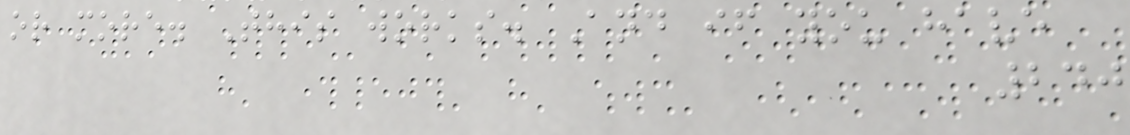or more. This works. And if you have
240
